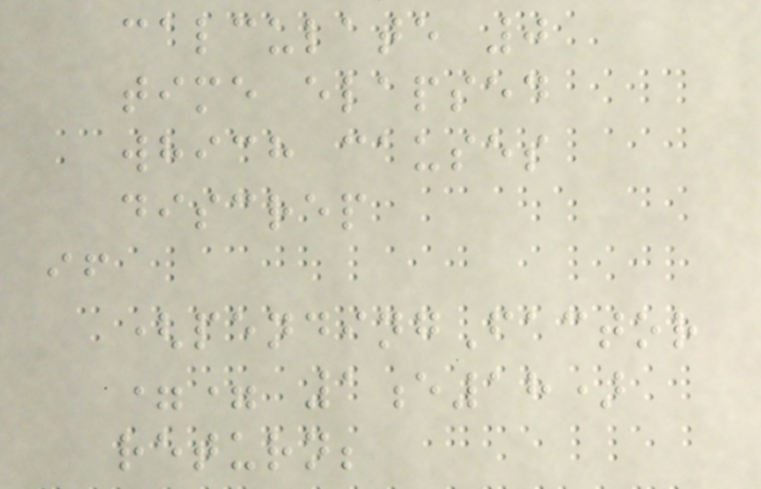calculate 0
time elapsed
which causes
discrep
if
(pendingFactor
== 1e18)
return;
